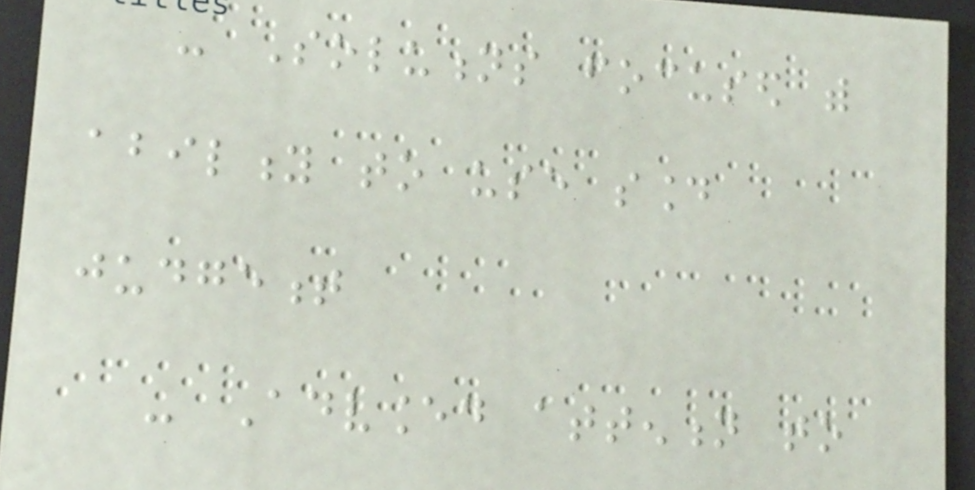- Solutions focused with
ability to use sound
judgement
- Advanced attention to
